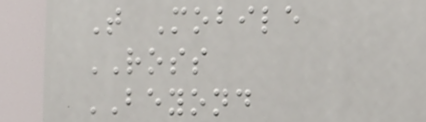T Mobile
ROSS
BEYOND
